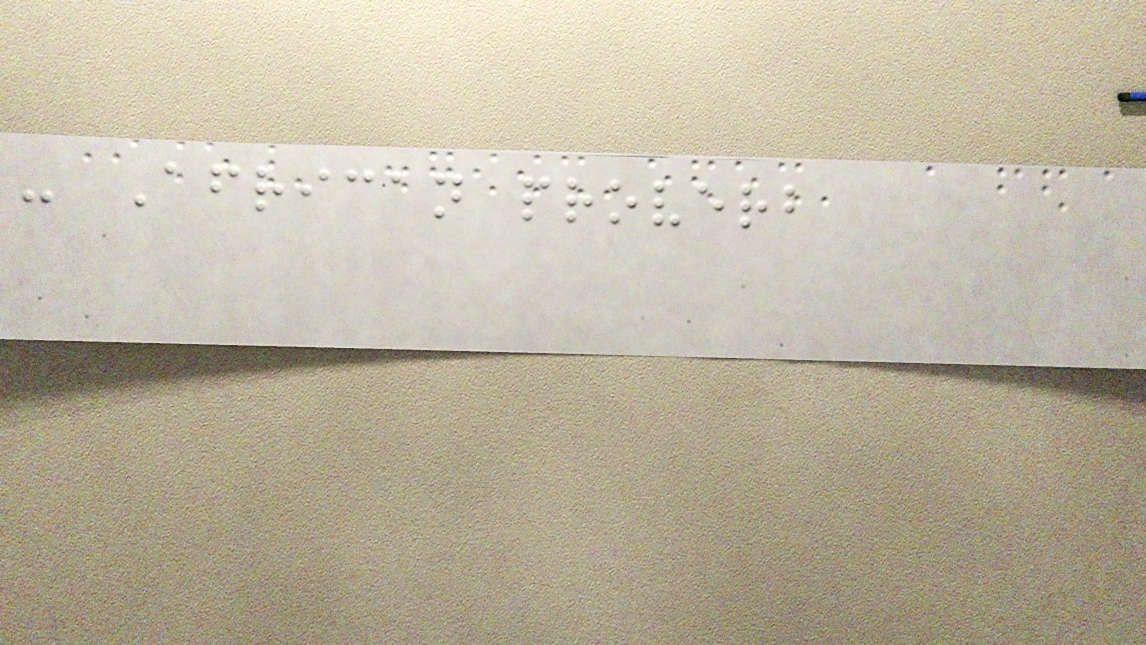- African proverb
